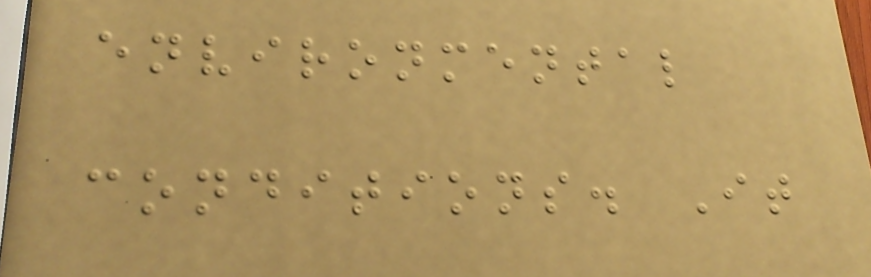environmental
conditions. It
